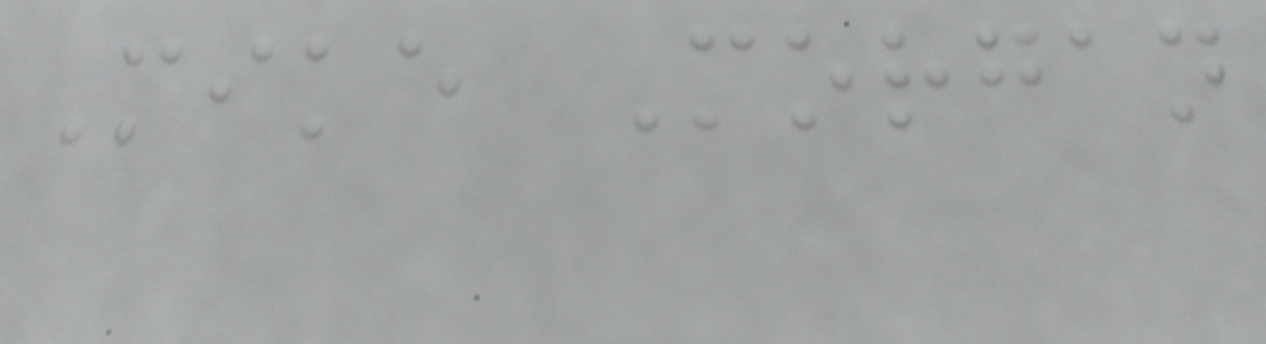Mike Morgan
